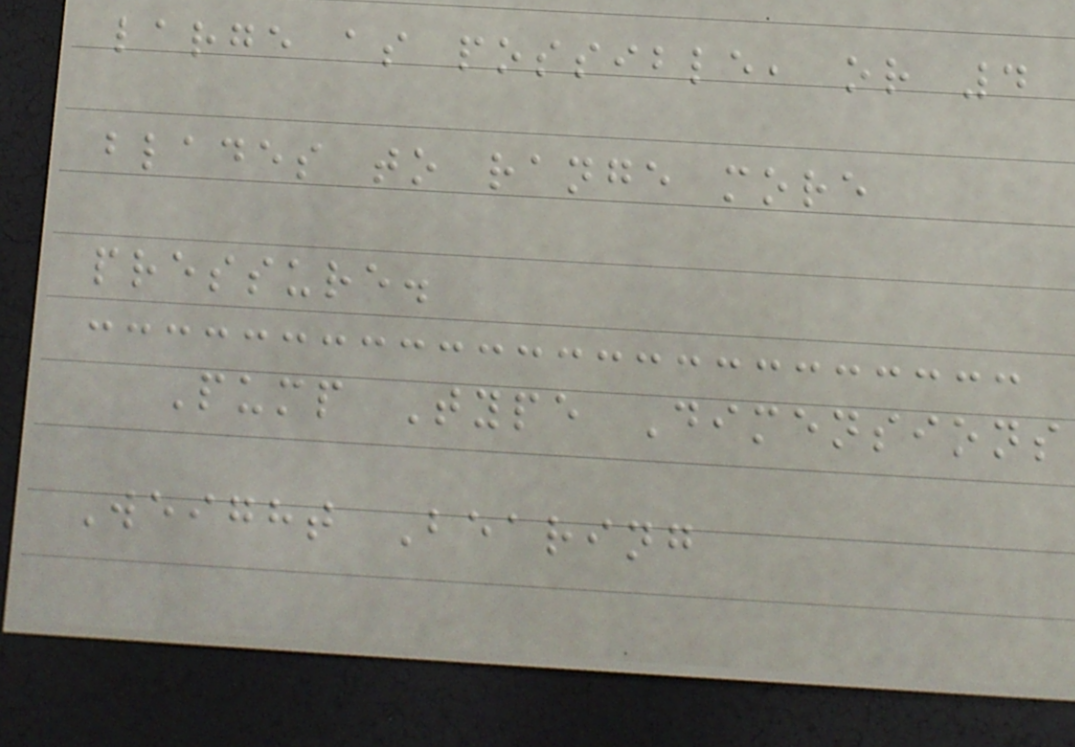large as possible, or 4
blades to range more
pressure.
Pump Type Dimensions
Weight Bearing
